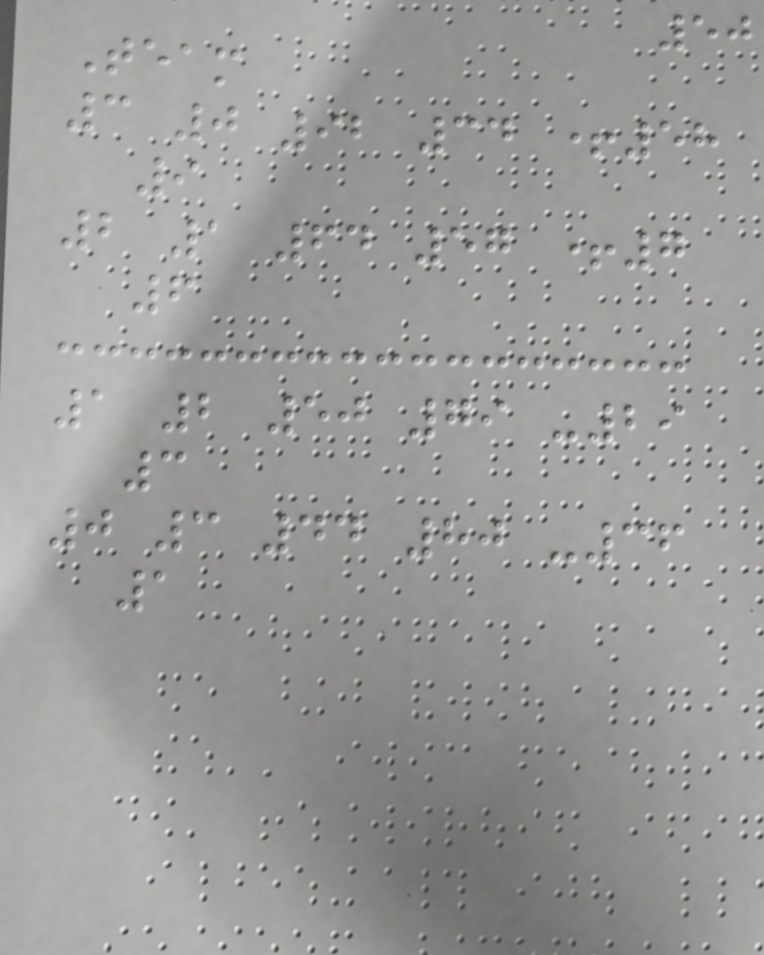50
Team
3 0 92 34 +58
9
2 1 64 57 +7
6
1 2 50 79 -29
3
0 3 44 80 -36
1
